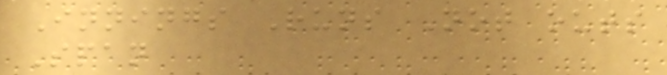Innings Runs Not outs
Span
